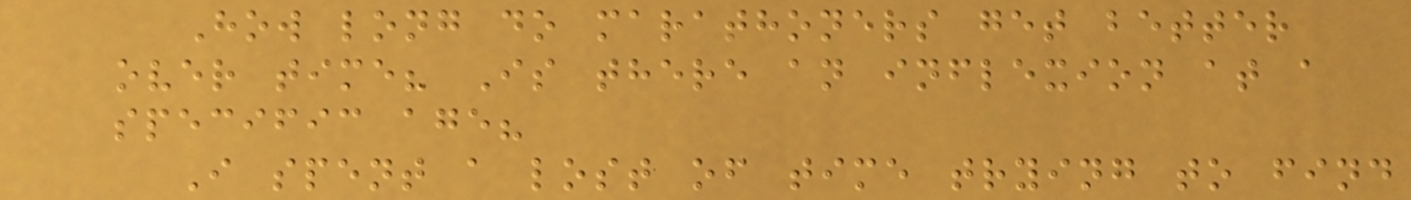How long do marathoners get better
over time? Is there an inflexion at a
specific age?
I spent a lost of time trying to find
